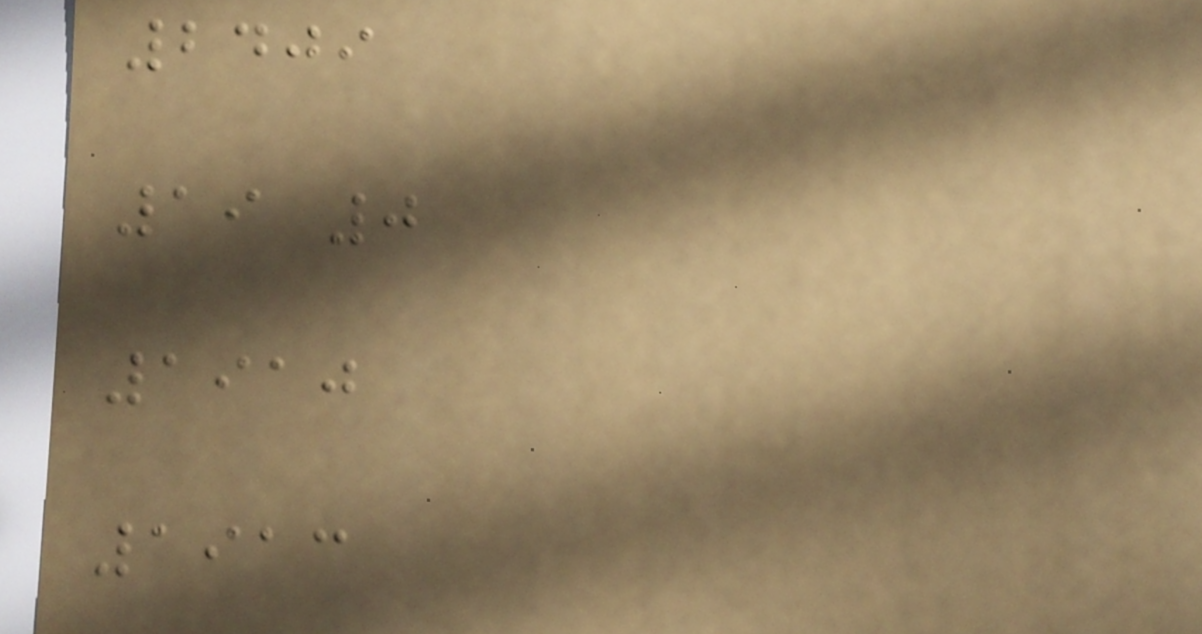2409
19 0
1910
1913
